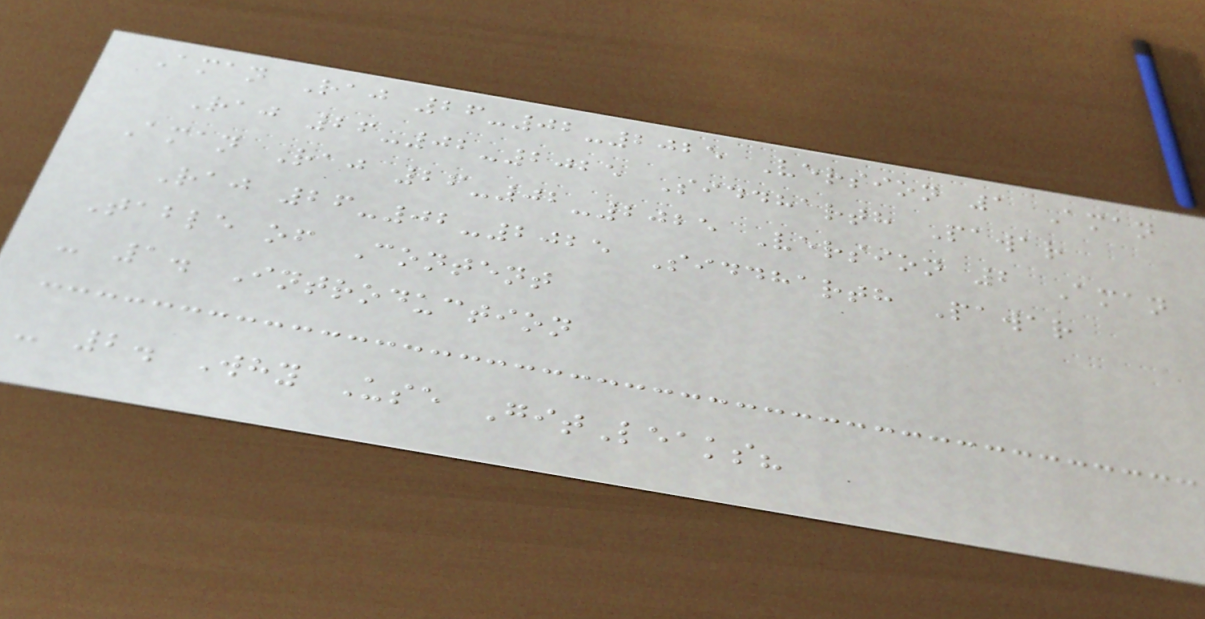Aman Raj 26-02-2025 Version 1 Aman
Raj 26-02-2025 Siddharth Pawar
Aman Raj 26-02-2025 Version 2 Aman
Raj 26-02-2025 Siddharth Pawar
Table of Content
- 1. Introduction
- 2. Why Use GitLeaks?
